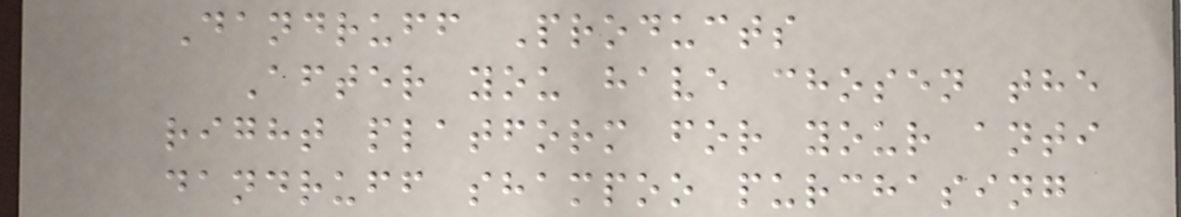Dandruff Products
After you have chosen the
right platform for your anti
dandruff shampoo purchasing
